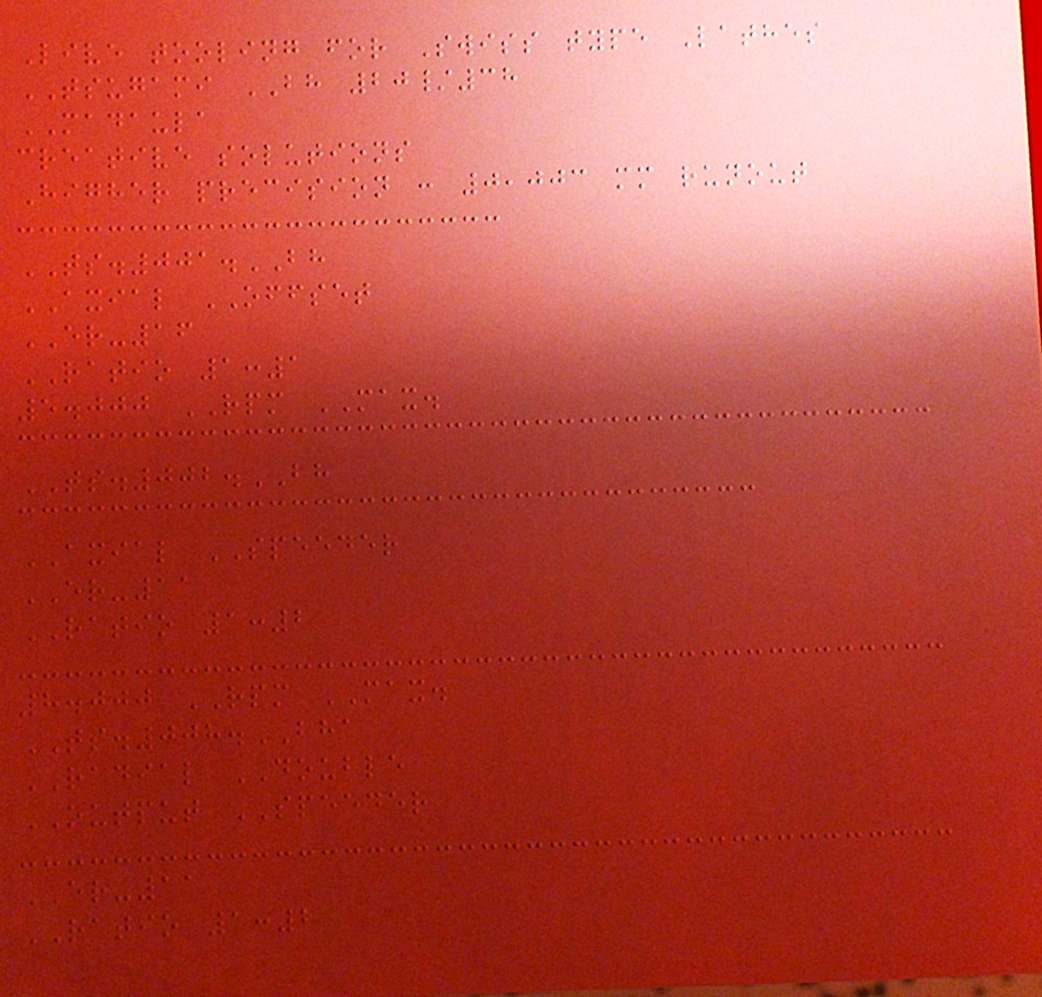Live tooling for Swiss type Lathes
TSUGAMI BH 20/38
MADAULA
creative solutions
Higher precision : 0,003 mm runout
TS.001.BH
AXIAL OFFSET
ER-16
RATIO 1:1
5.000 RPM MAX.
TS.002.BH
AXIAL SPEEDER
ER-11
RATIO 1:2
8.000 RPM MAX.
TS.008.BHA
RADIAL DOUBLE
OUTPUT SPEEDER
ER-11
RATIO 1:2
